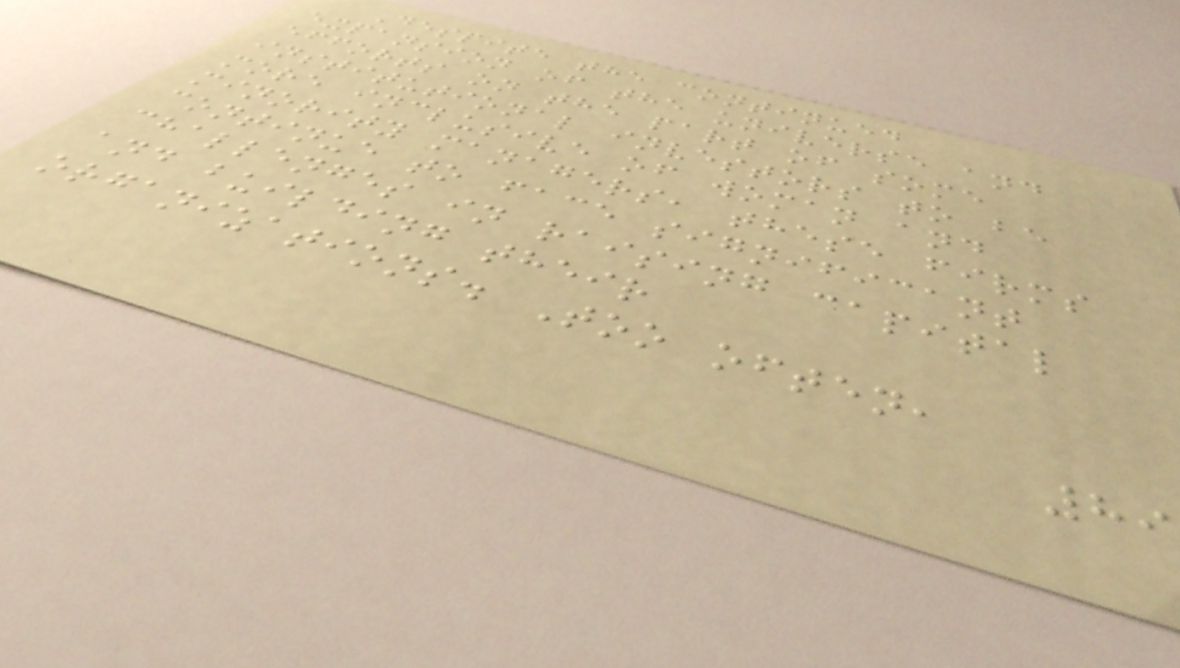Despite the continued
expansion of the universe and
efforts on the part of some
institutional investors to be
more inclusive of woman and
minority managers, these firms
continue to face significant
challenges in raising capital
and building their
organizations. Too often,
89
